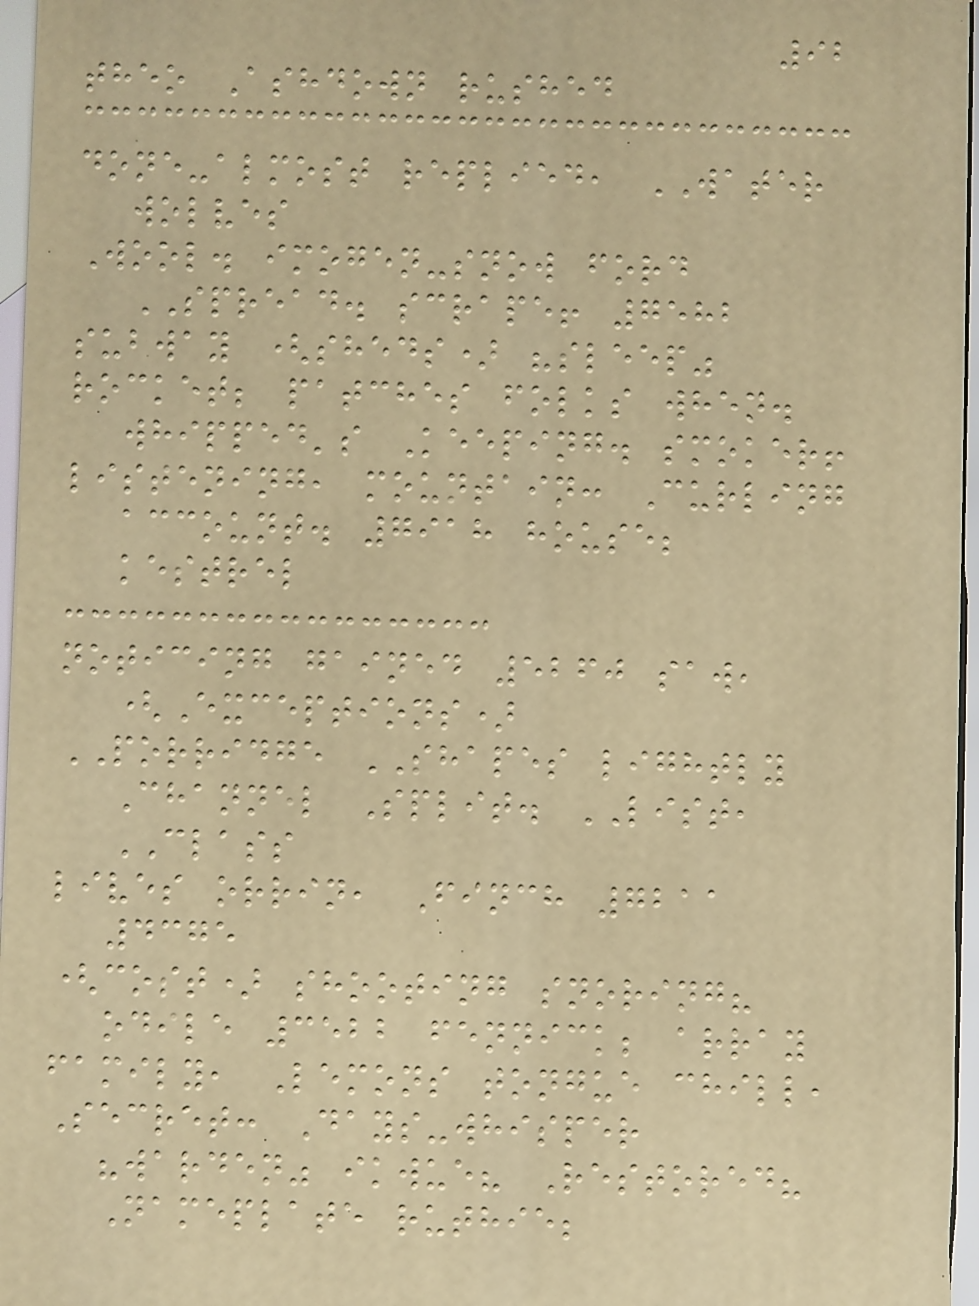92
theo Ashdown rushed
done-almost replied, WATER
wolves
Wool. imogen-snow ford
SPREAD. scrape! 7582
subway (sheds) "sleep"
rocket; patches folks when.
whipped's Keeping. smoker!
listening, mountain: Curling
account. 7918 house;
kestrel
noticing gained 5260 saw,
(Exceptions)
PORRIDGE SHAPES lightly
Channel Split. LIST,
CLASS
lives orrin, Finch 7211
4375
(cost) shooting snoring?
odile 3522 fennick; array
family, Lemons tongue chill,
Secret: Days-whisper
"warden" ikwue? Restored?
Nameplate ruthie;
